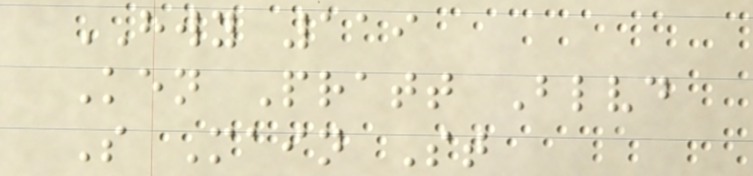HWY 119
Ken Pratt Blvd
S Main St
